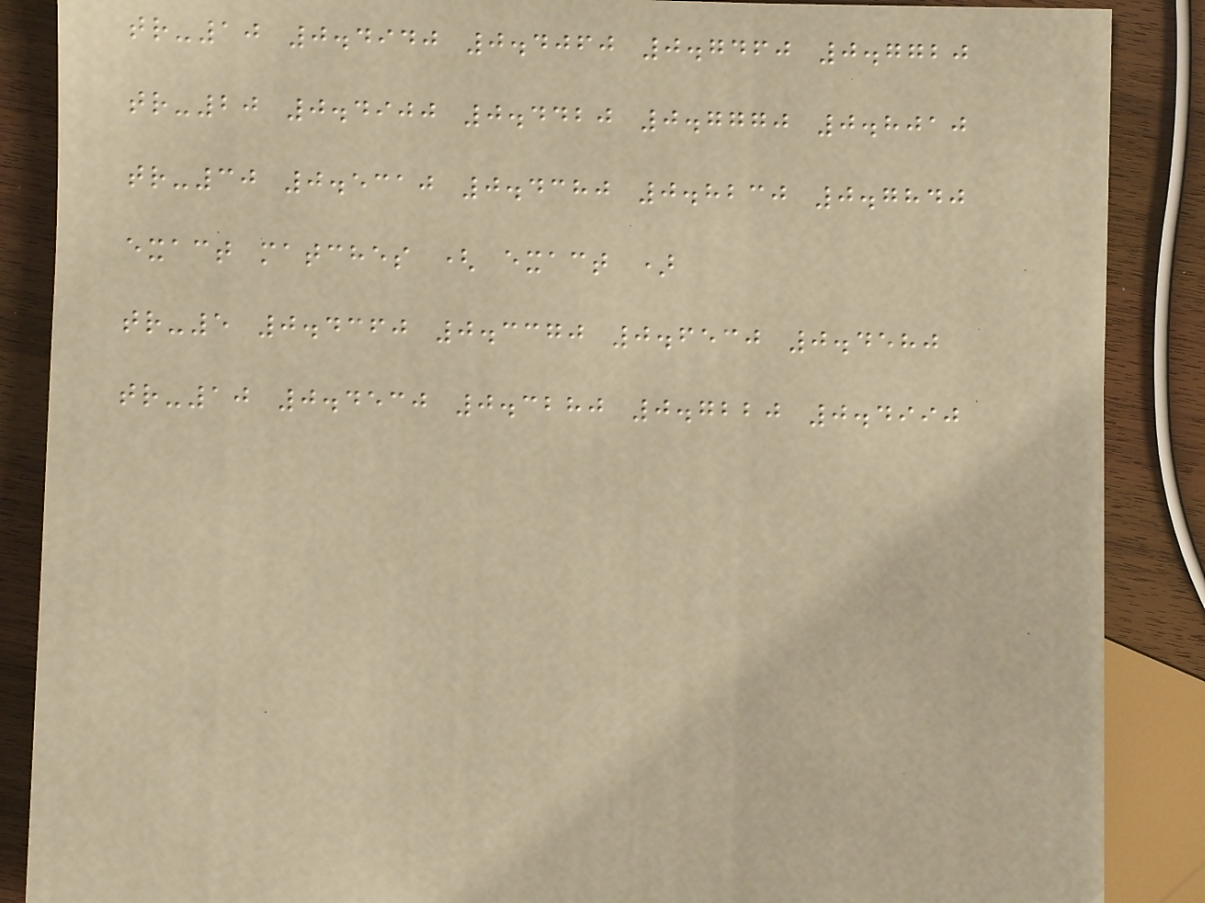tr-10 0.4940 0.4060 0.7460 0.7720
tr-20 0.4900 0.4420 0.7770 0.8010
tr-30 0.5310 0.4380 0.8230 0.7840
exact matches ( exact )
tr-5 0.4360 0.3370 0.6530 0.4580
tr-10 0.4530 0.3280 0.7220 0.4990
